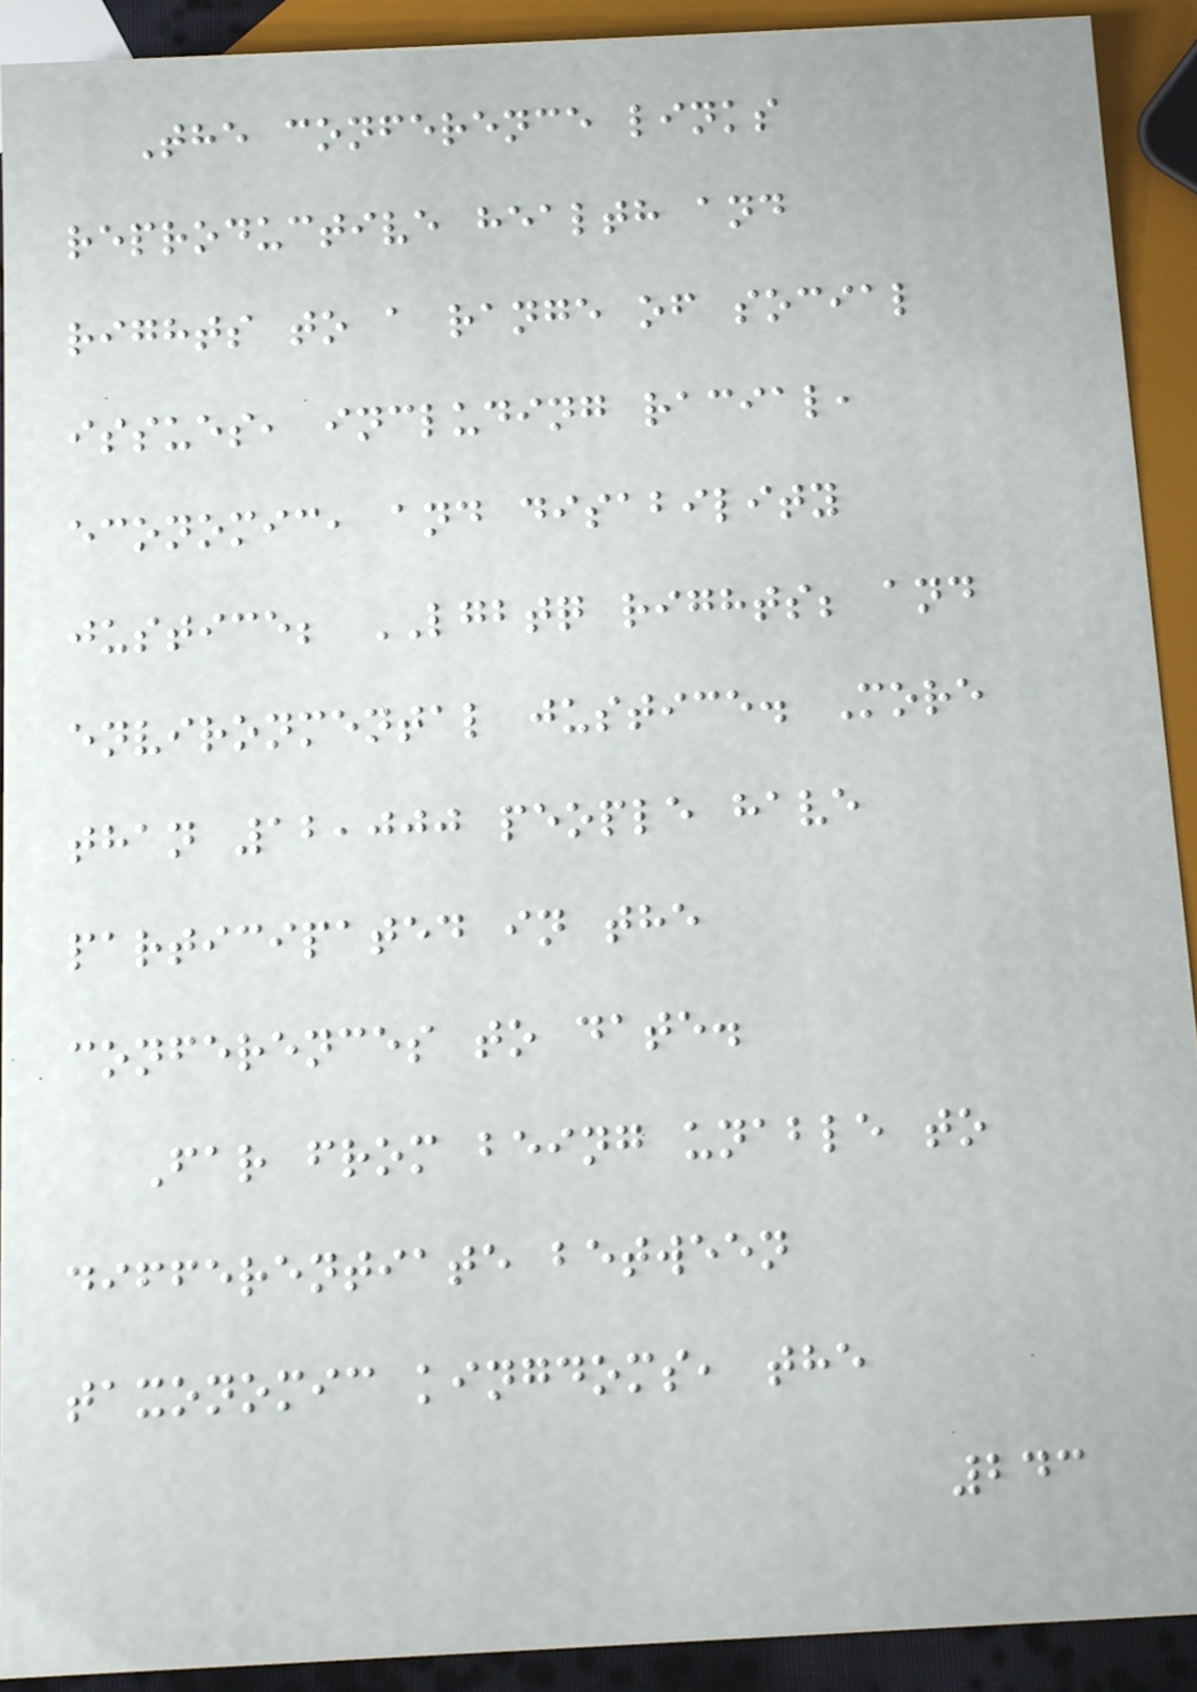The conference links
reproductive health and
rights to a range of social
issues, including racial,
economic, and disability
justice; LGBTQ rights; and
environmental justice. More
than 12,000 people have
participated in the
conferences to date.
Far from being unable to
differentiate between
taxonomic kingdoms, the
243
